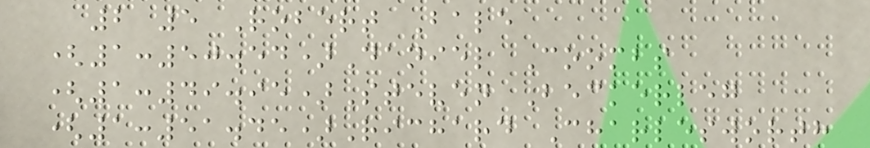2 5 Robert Bale
(1:50.54)Daniel Coombs
(1:49.95)Steven Beckerleg
(1:51.45)Richard Charlesworth
